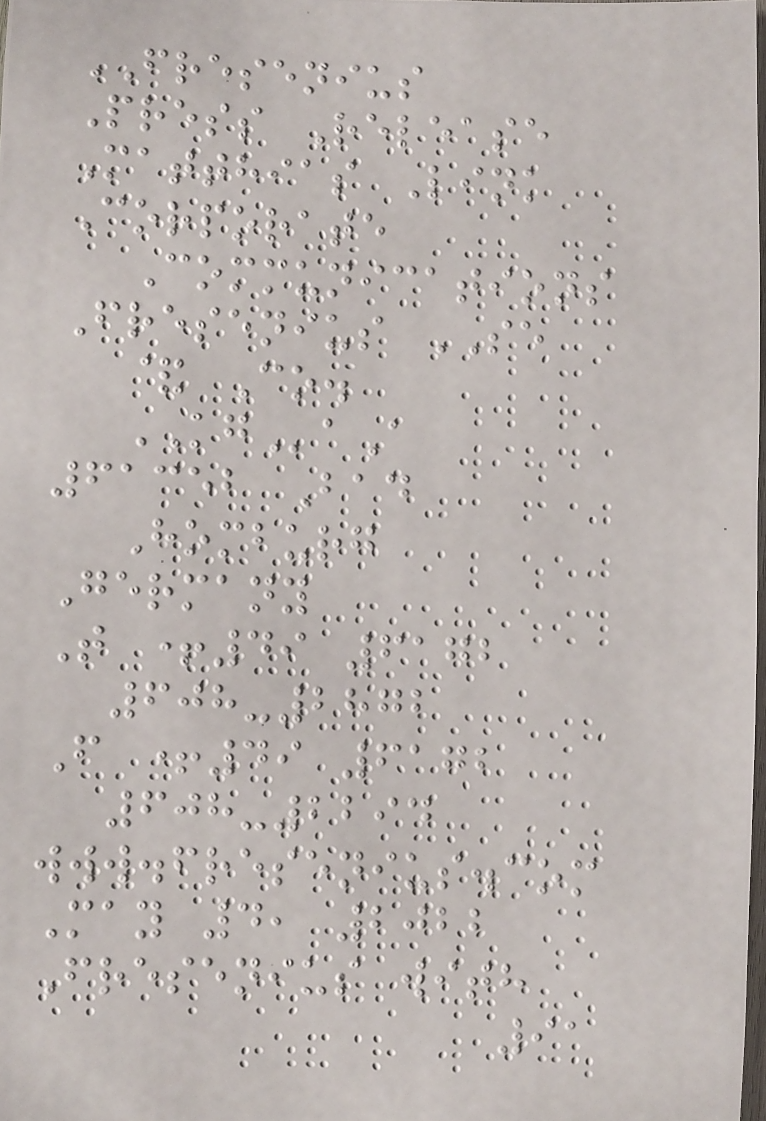FRESENIUS
Press Release
Matthias Link
Corporate
Communications
Fresenius SE
& Co.
KGaA
61352 Bad
Homburg
Germany
T +49 6172
608-2872
F +49 6172
608-2294
www.fresenius.com
May 4, 2022
Fresenius with
91
